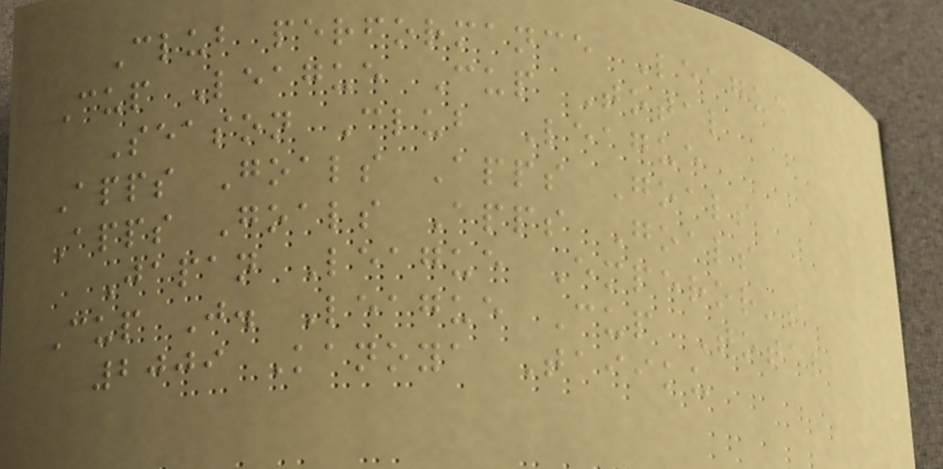Club performance League
Cup League Cup Total
Season Club League
Apps Goals Apps Goals
Apps Goals Apps Goals
Japan League Emperor's
Cup J. League Cup Total
2009 Kanoya Taiiku
